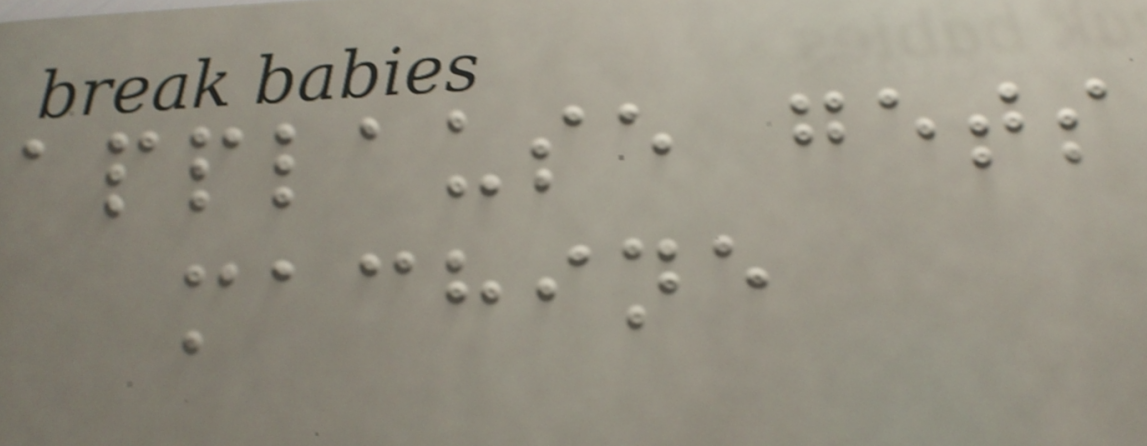applause gets
machine
